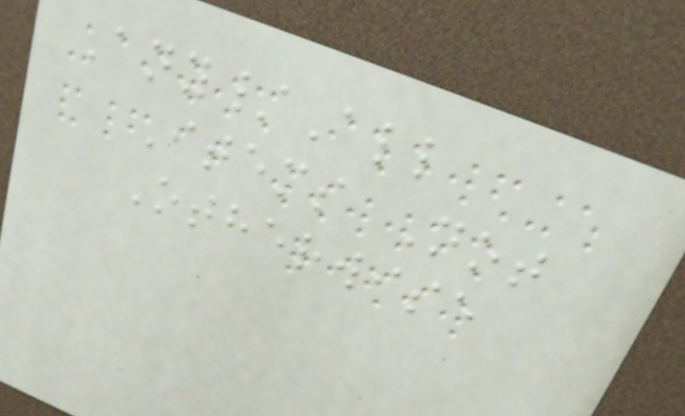Any/All
Items Not
Otherwise
